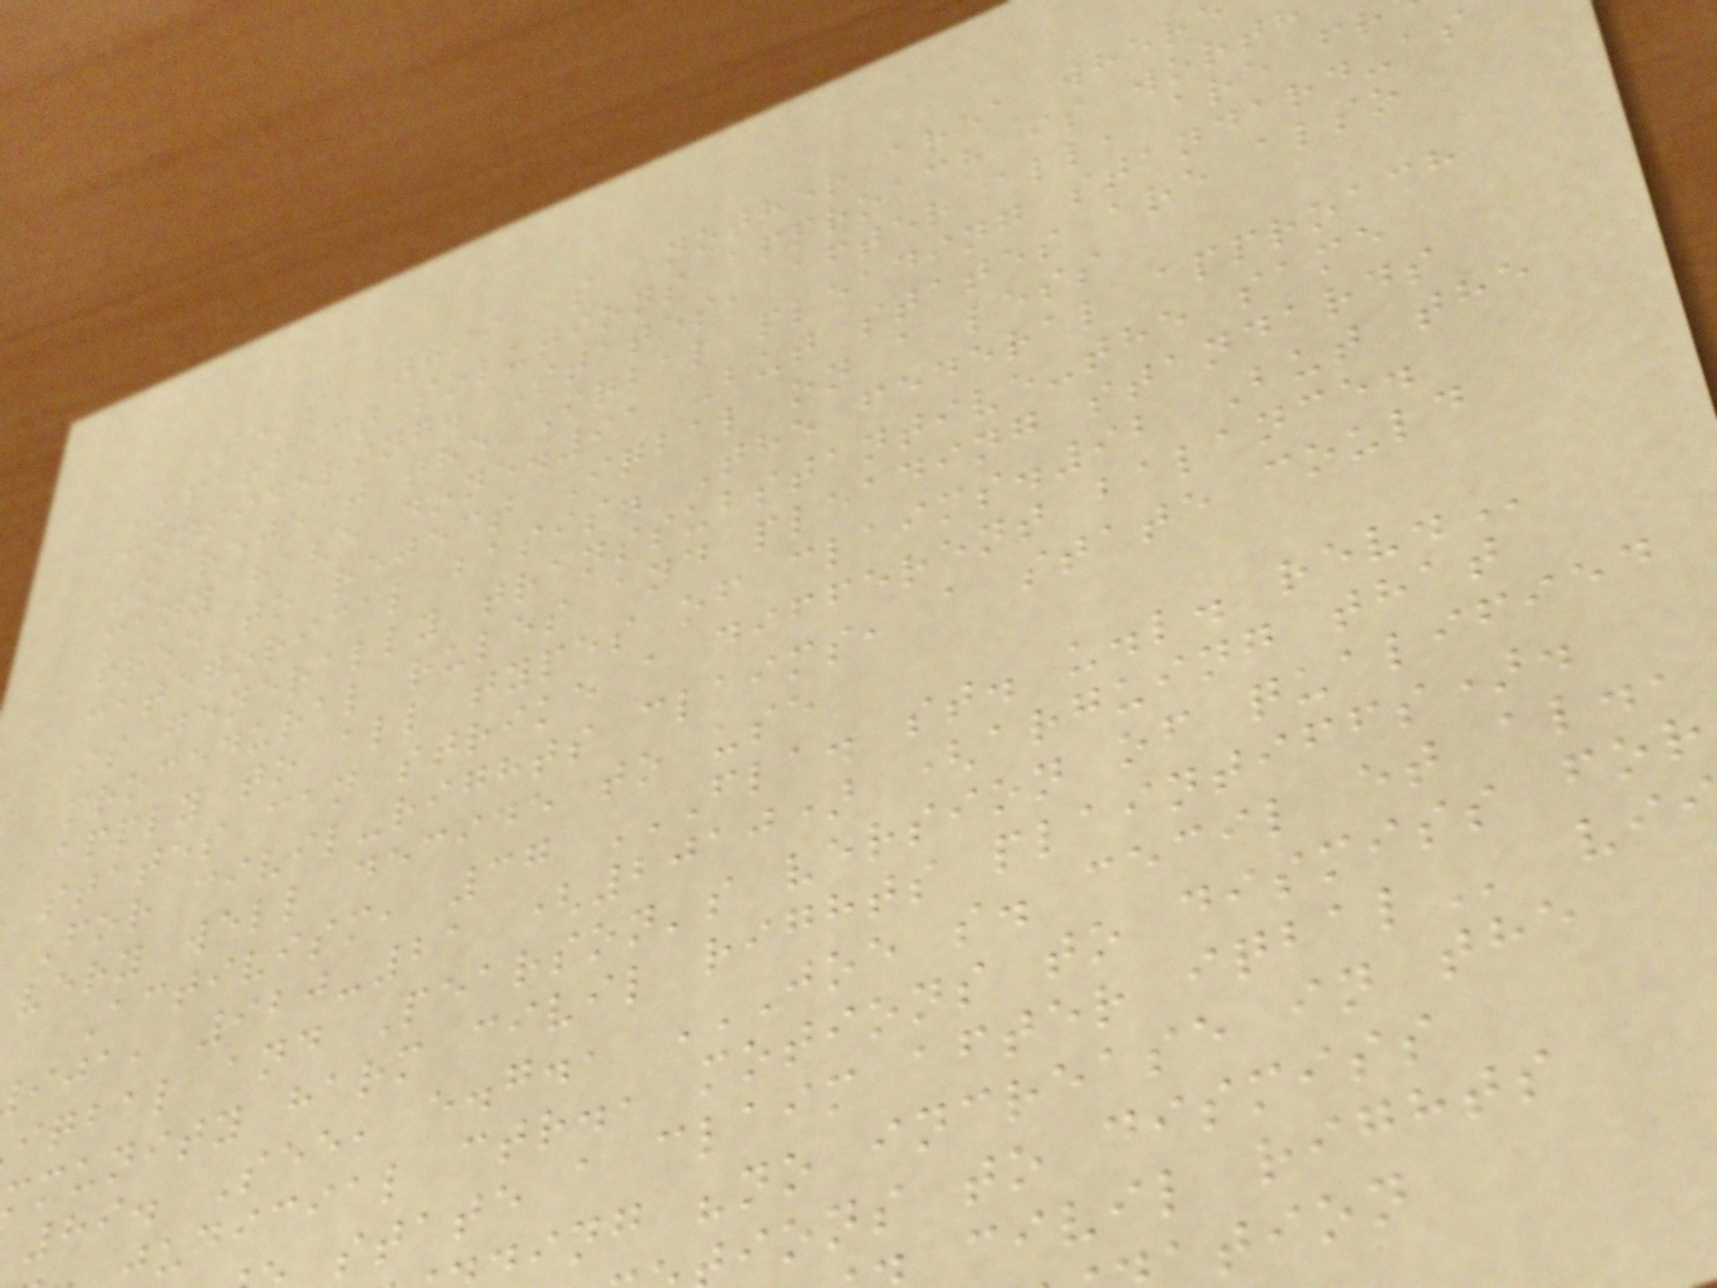Thus, this is another area wher
imperfect solutions approach is worth
considering. States, after all, are fr
to reject the Iqbal pleading standard-as
many have done.91 But states are also
free to reject Iqbal on a less
categorical basis. The federal approach
is generally transsubstantive-the same
procedural rules and pleading standards
apply to all types of claims.92 But the
states can strike a different balance.
For civil-rights claims, a state could
very well decide to use
Activism, 37 FLA. ST. U.L. REV.
ija, 920-21 (2010) (arguing that
iqbal and Pearson's version of qualified
mmunity harm civil rights plaintiffs).
89. See, e.g., JOE S. CECIL ET AL.,
udicial ctr., motions to dismiss for
state a claim after
ing "no increase in the
ions to dismiss
civil rights
